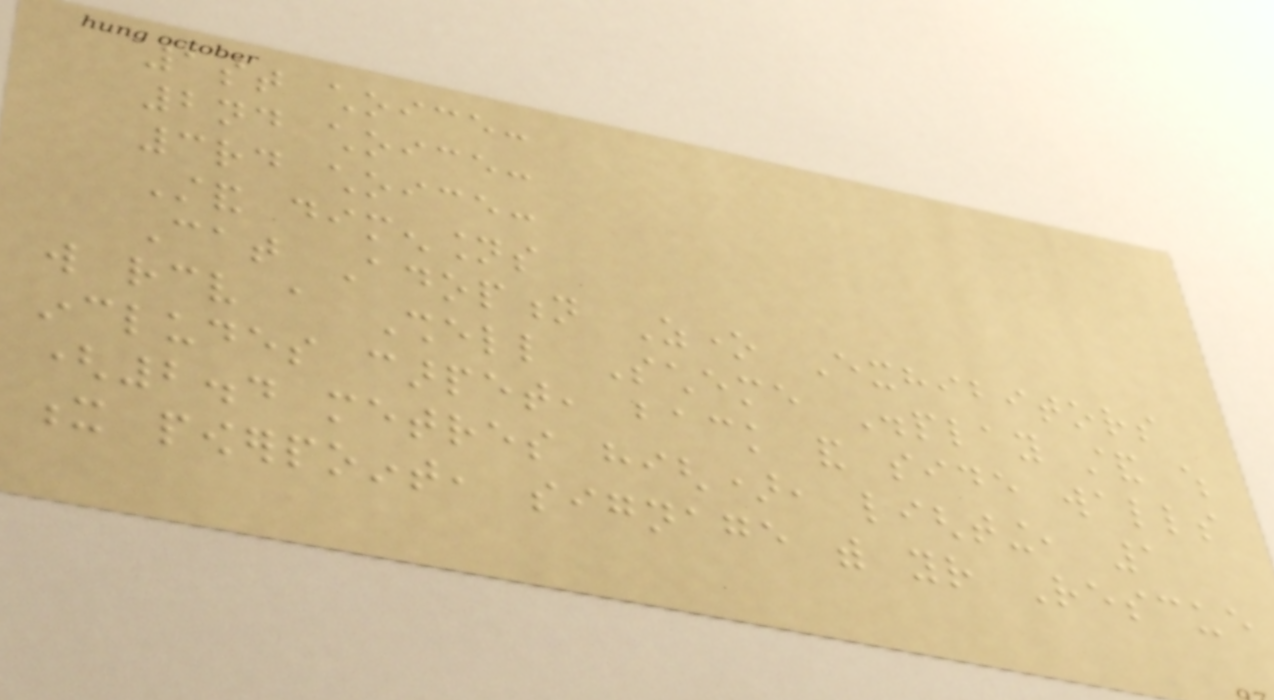1st choice:
2nd choice:
3rd choice:
Stand dimensions
Cat Adoption Zone Exhibitors
will receive a Shell Scheme Display stand which
includes carpet, back and side walls
(2.4 metres high), lighting, 1
x powerpoint, signage with your Rescue
